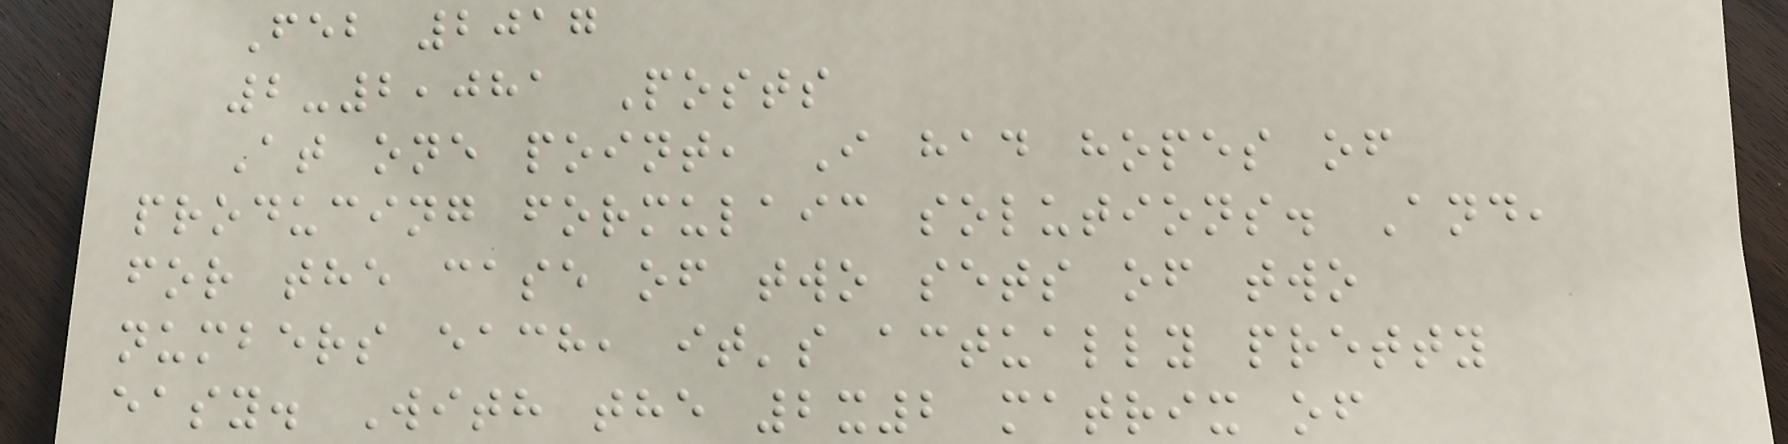Feb 2017
2-2,081 Posts
At one point, I had hopes of
producing formulaic solutions. And,
for the case of two sets of two
numbers each, it's actually pretty
easy. With the 2x2 matrix of
